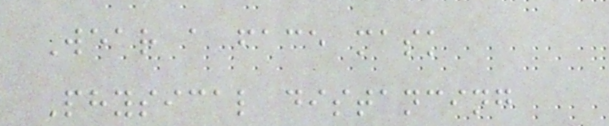Wear a face mask
Physical distancing
